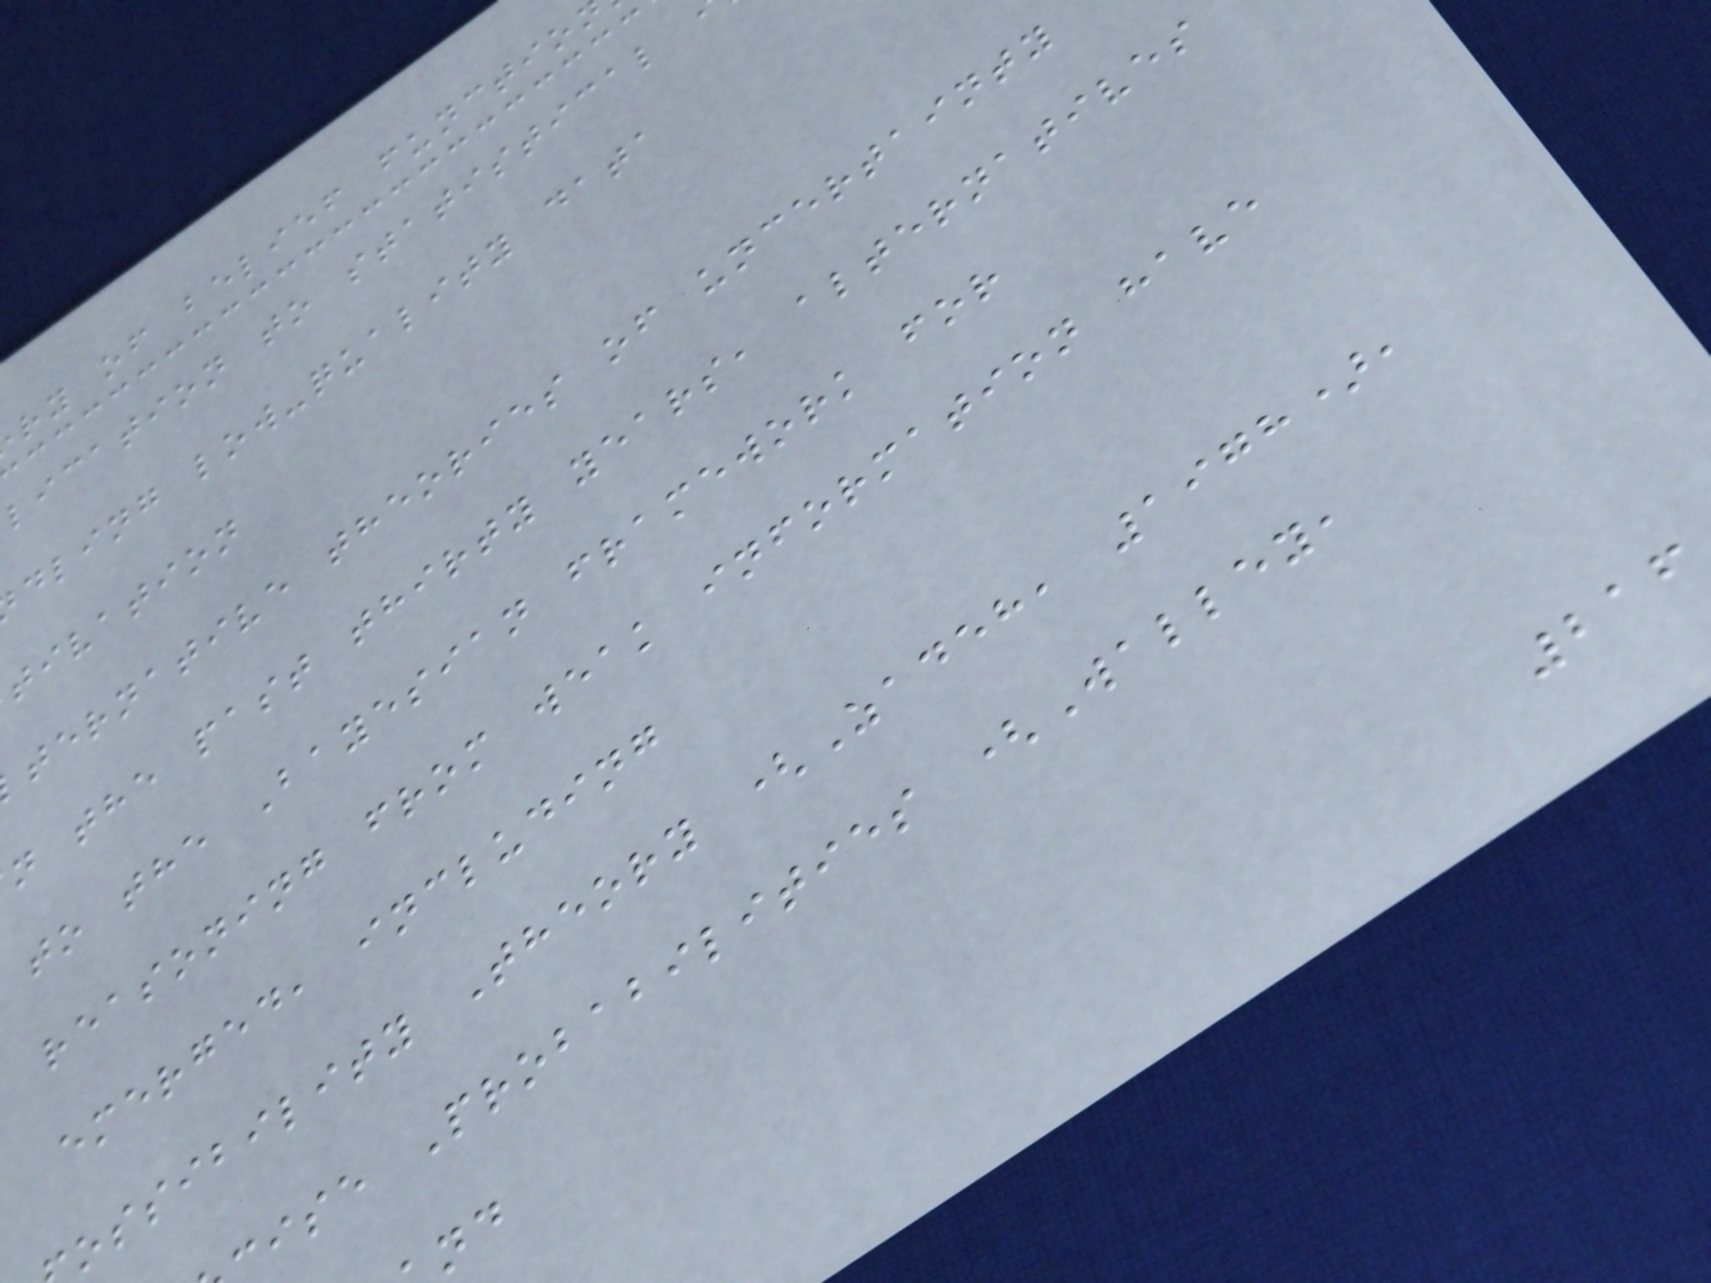ry of belief functio
lication to statistical
dling low-quality data
tivation
ternative theories of uncertainty
n the past thirty years, alternatives
to the Bayesian framework for
reasoning from weak information have
emerged, including
ossibility Theory (Zadeh, 1978),
ise Probabilities (Walley,
216
